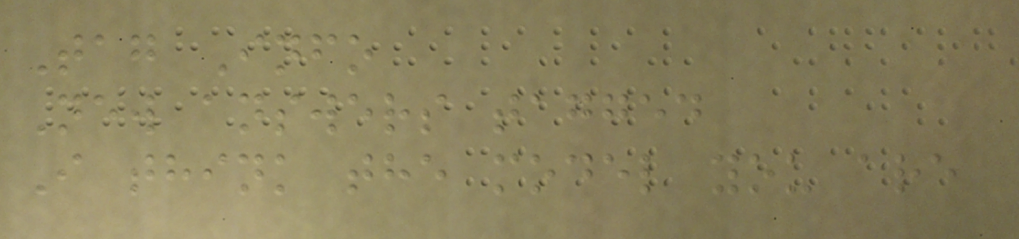Tag Info
New answers tagged
I think the model you are
